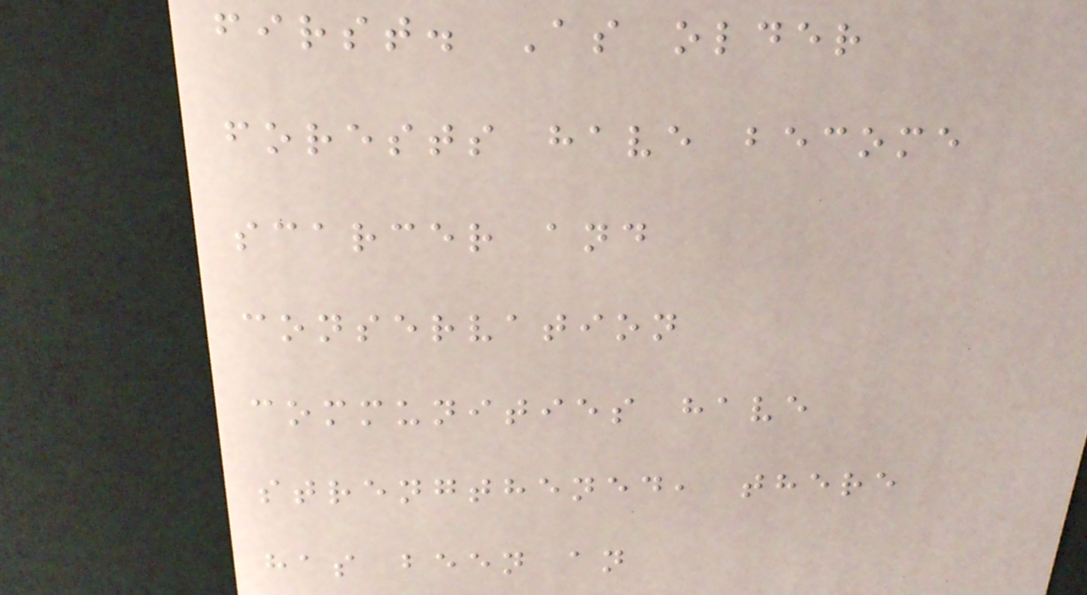first. As older
forests have become
scarcer and
conservation
communities have
strengthened, there
has been an
